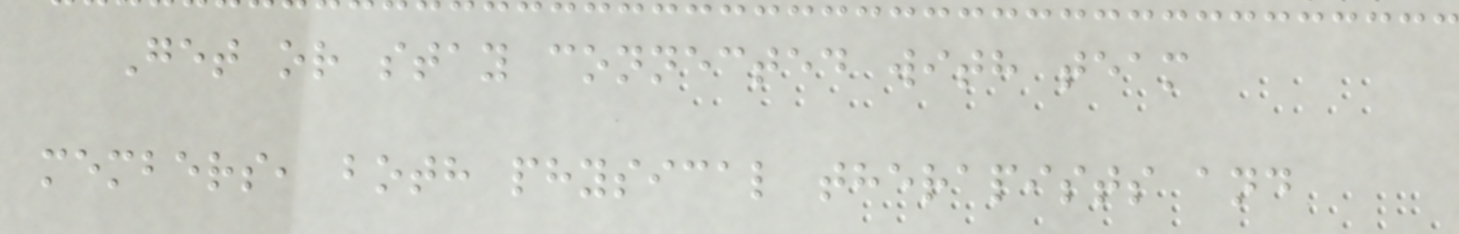Get or stay connected with team
members, both physical therapists and
